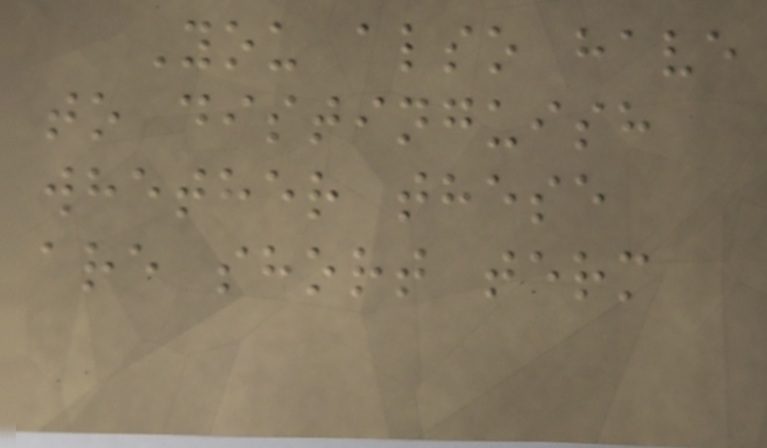You also have
to distinguish
whether these
are short term
